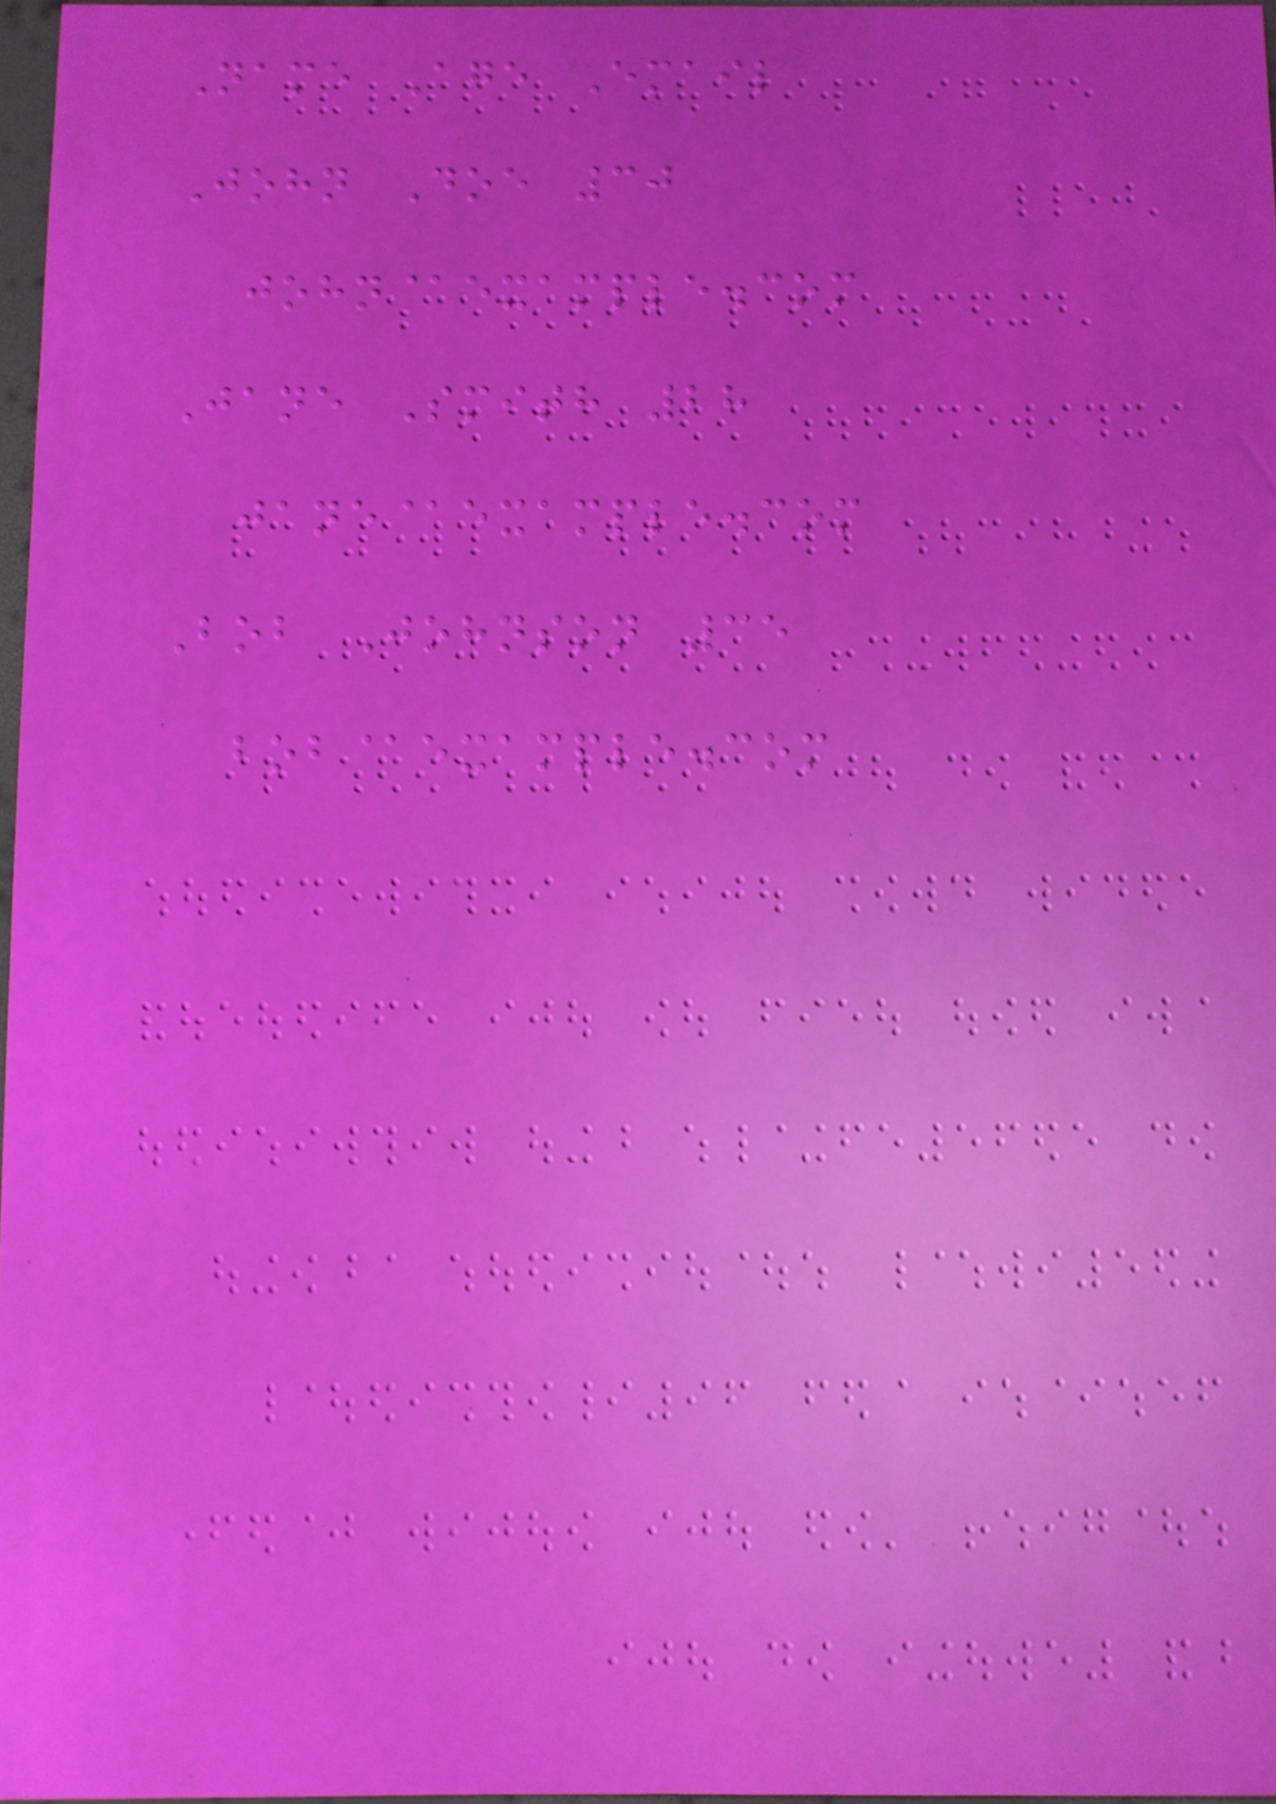Name Age Email
John Doe 30
john@example.com
Jane Smith 28
jane@example.com
Bob Johnson 35
bob@example.com
